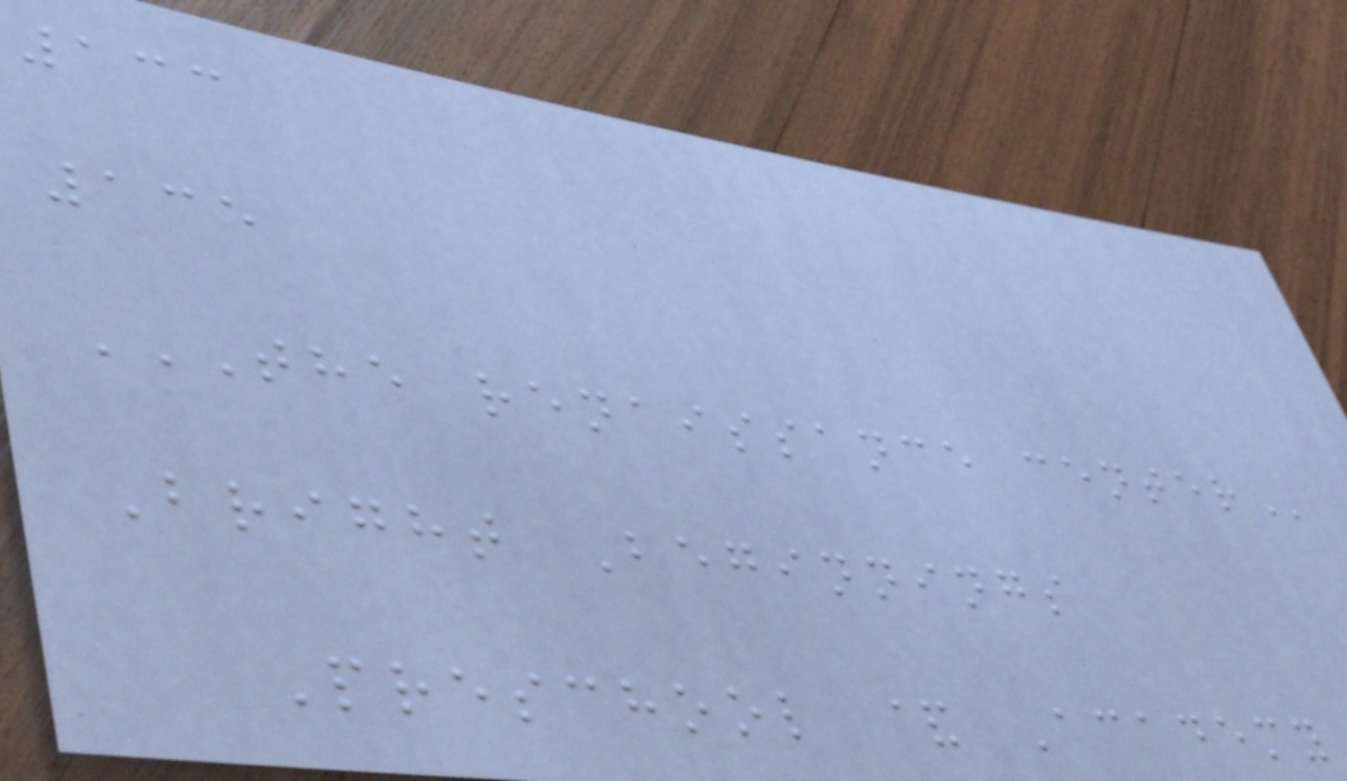133
135
THE RENAISSANCE CENTER
Bright Beginnings
Preschool & Academy
